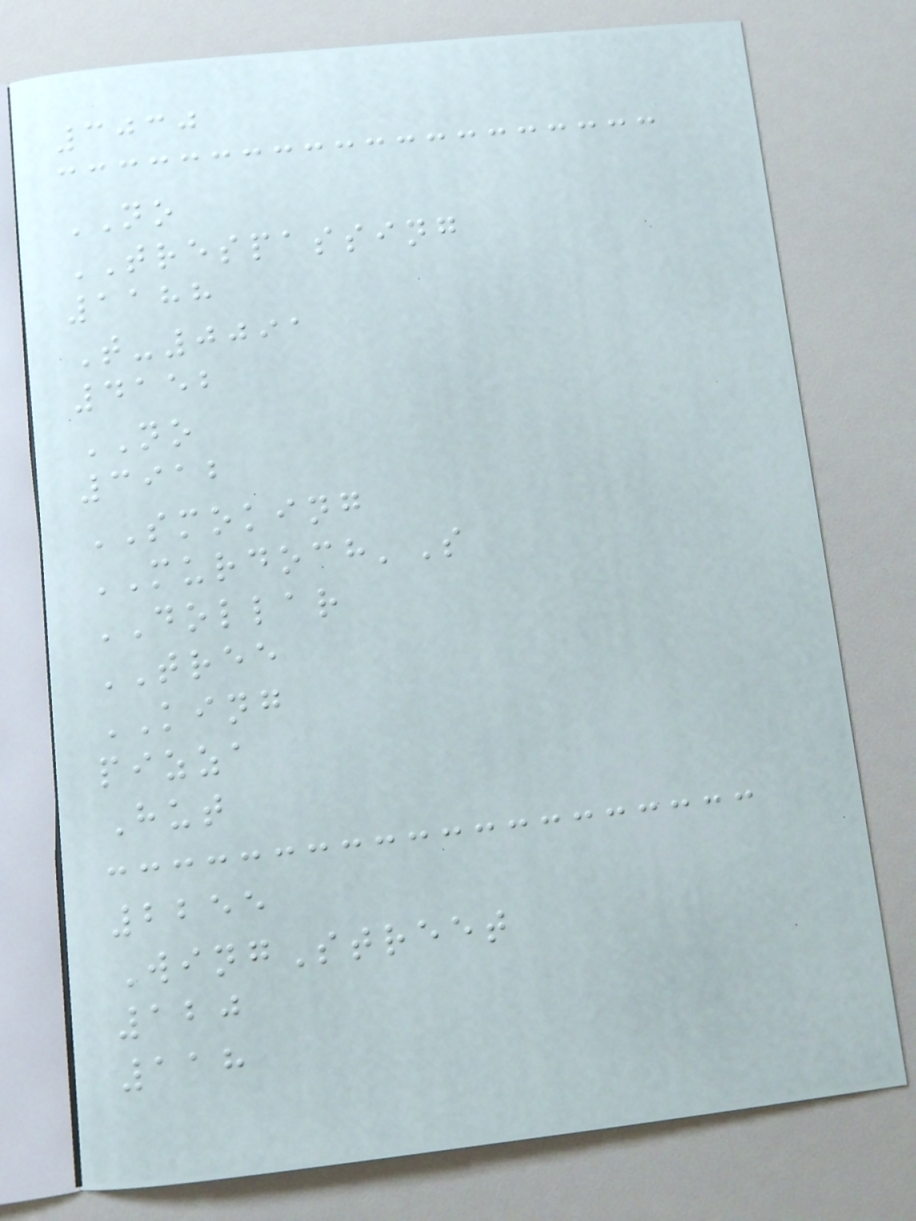3030
NO
TRESPASSING
1188
T-0091
4152
NO
3912
SMOKING
MURDOCH'S
DOLLAR
TREE
KING
pizza
Hut
2255
WingStreet
120
118
